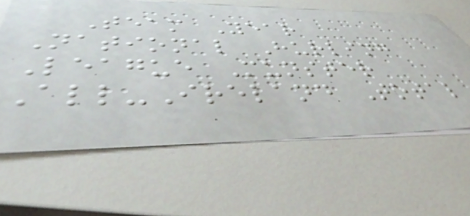Team Year
National Hurling
League Munster
All-Ireland Total
